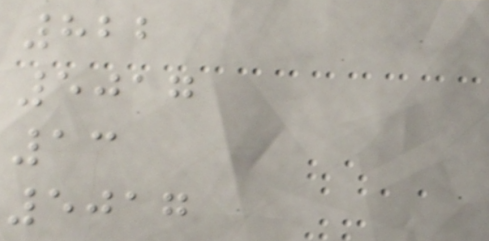822
5017
13
5017
